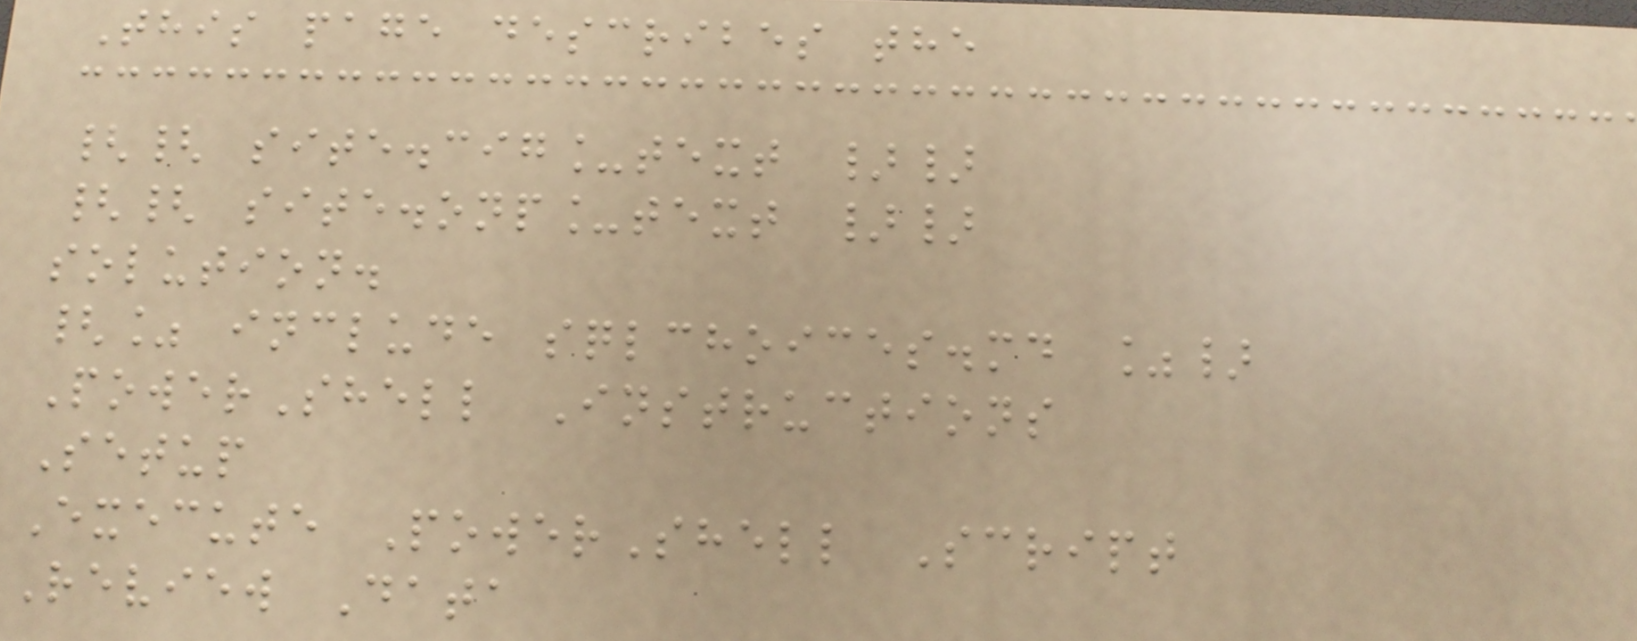This page describes the
{{ site.cig_text }}
{{ site.onp_text }}
solution.
{% include sqlchoices.md %}
PowerShell Instructions
Setup
Execute PowerShell Script
Review Data
